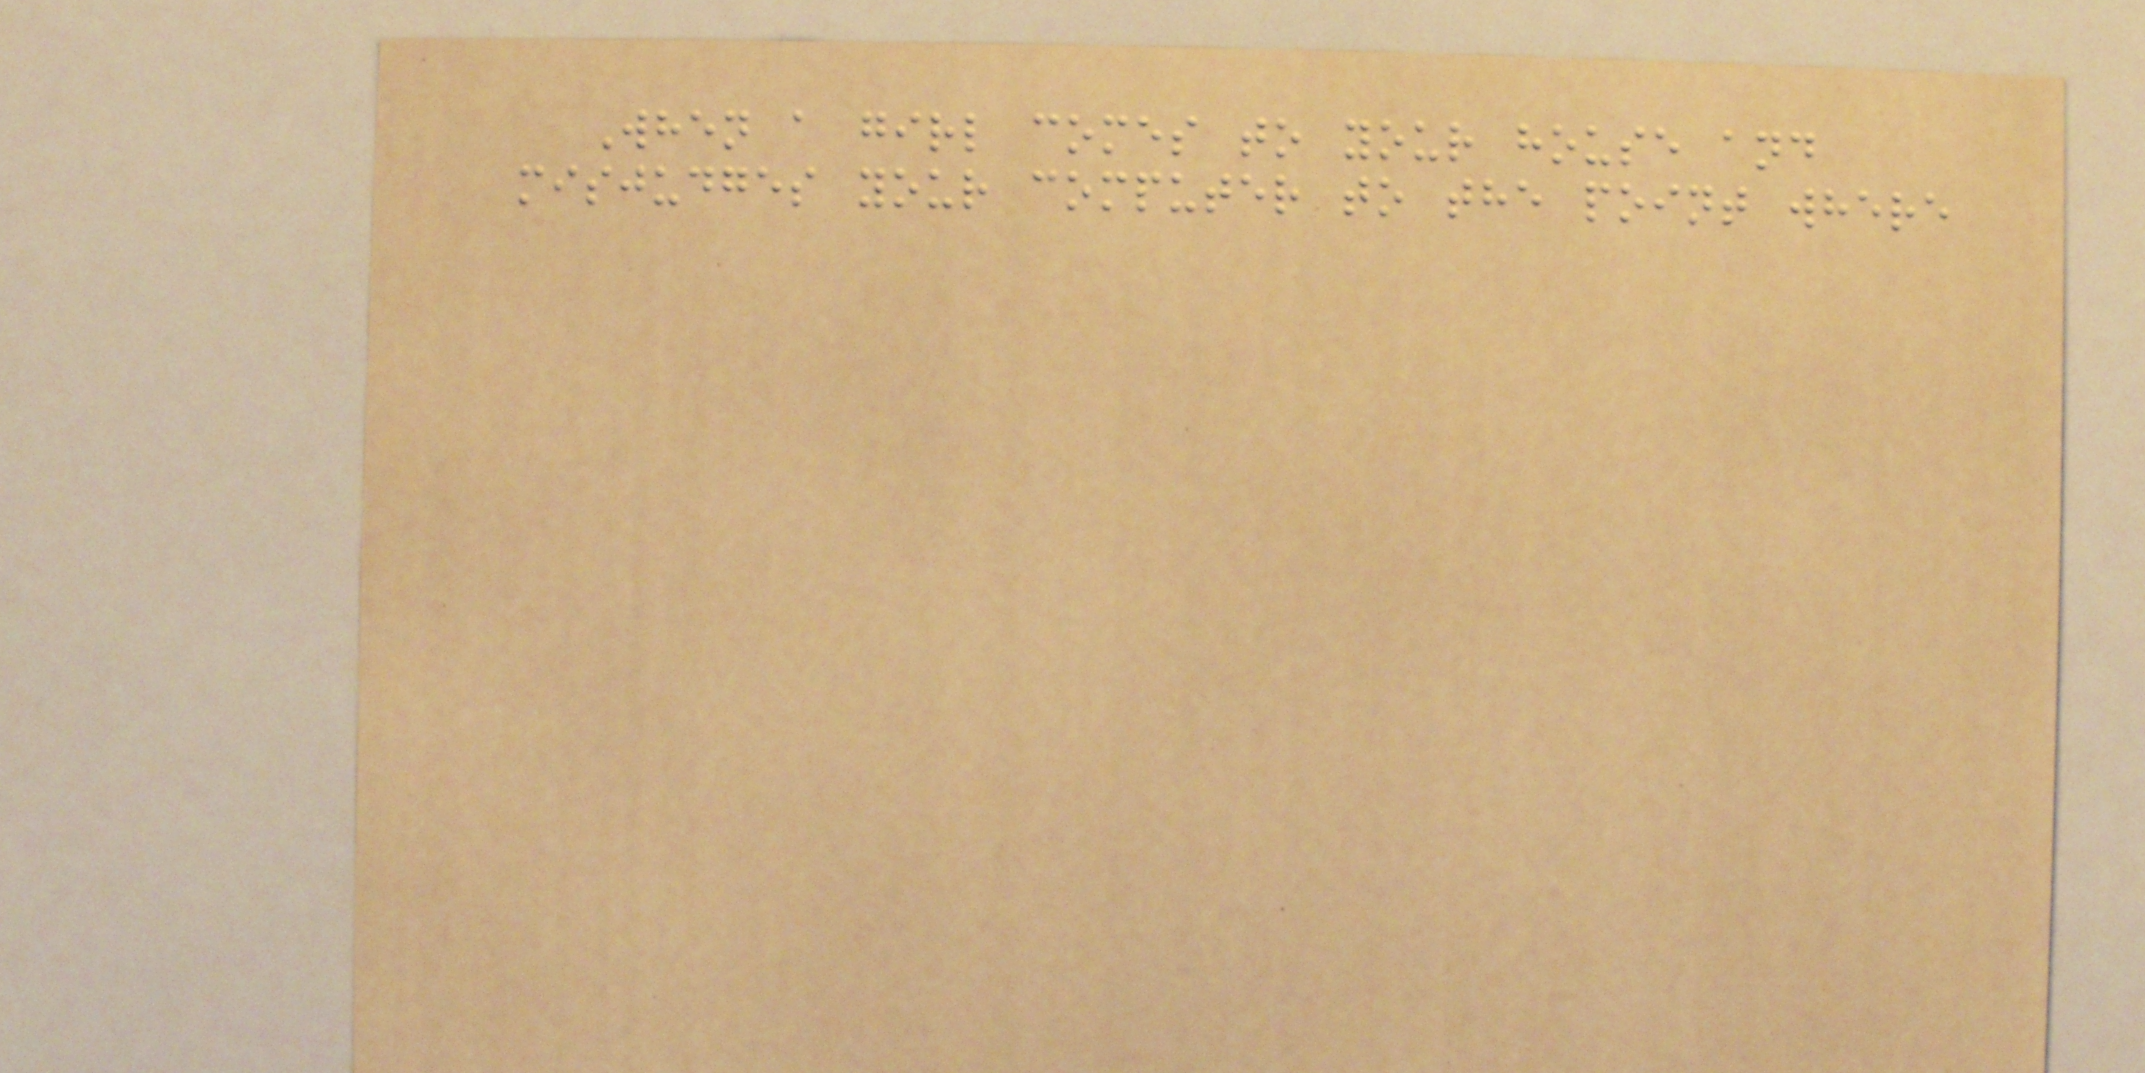When a girl comes to your house and
misjudges your computer to the point where
